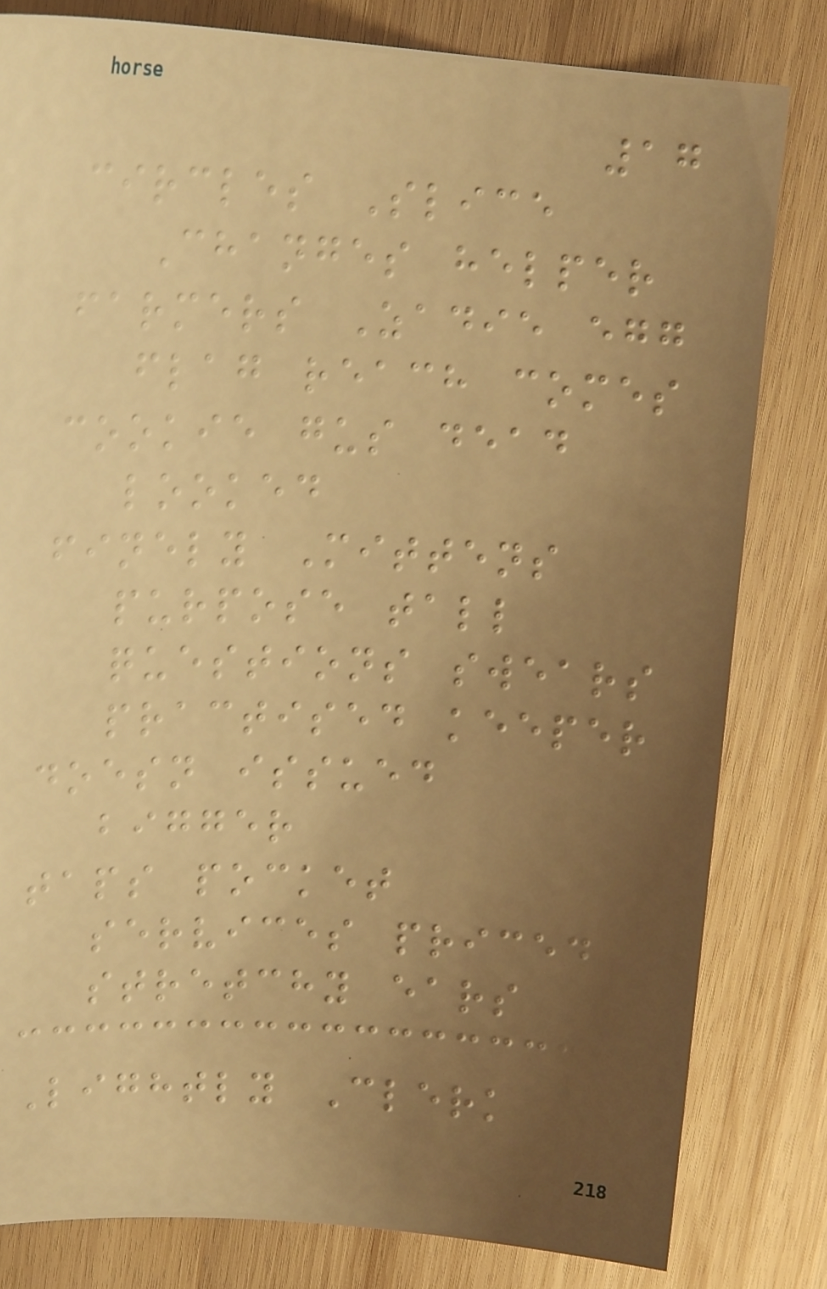17
circles Slice
Changes helper
farmers Zadie egg
flag reach comes
cookie gus dead
looked
finely Mittens
purpose tall
questions swears
practised keeper
doesn issued
bigger
taps pocket
services priced
stretchy ears
Lightly Clerk
